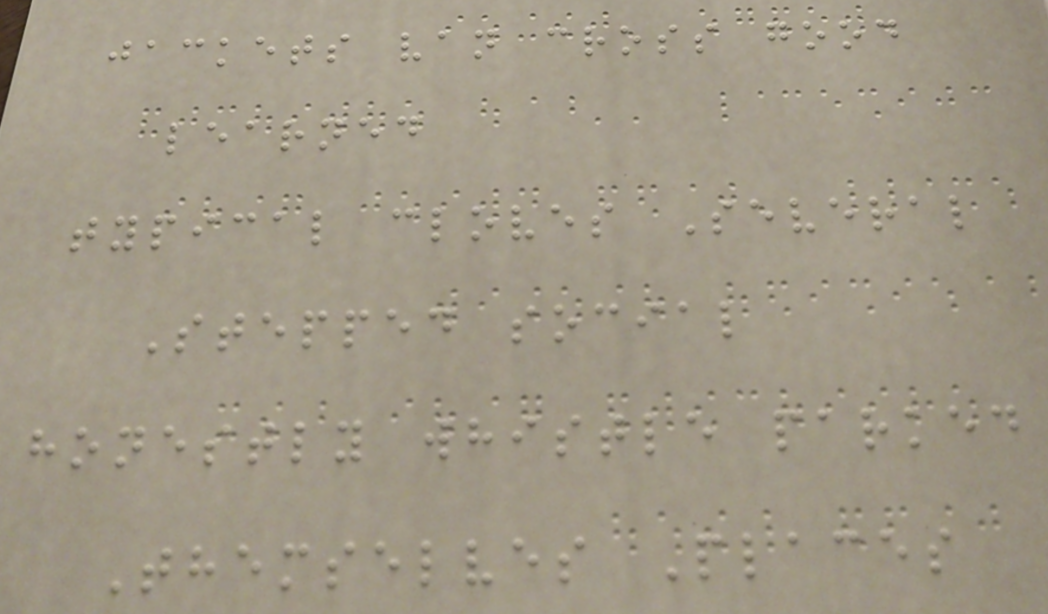jackets van cross good
learned
typical cloves Several
Stepped social
honestly whistle parked
Themselves Places
